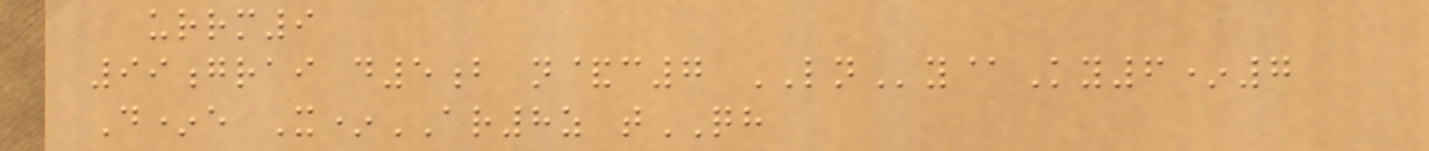urrm9
99grai d5b n&c7 LNy@Ky6*7
D*e X*AR8z tQH
